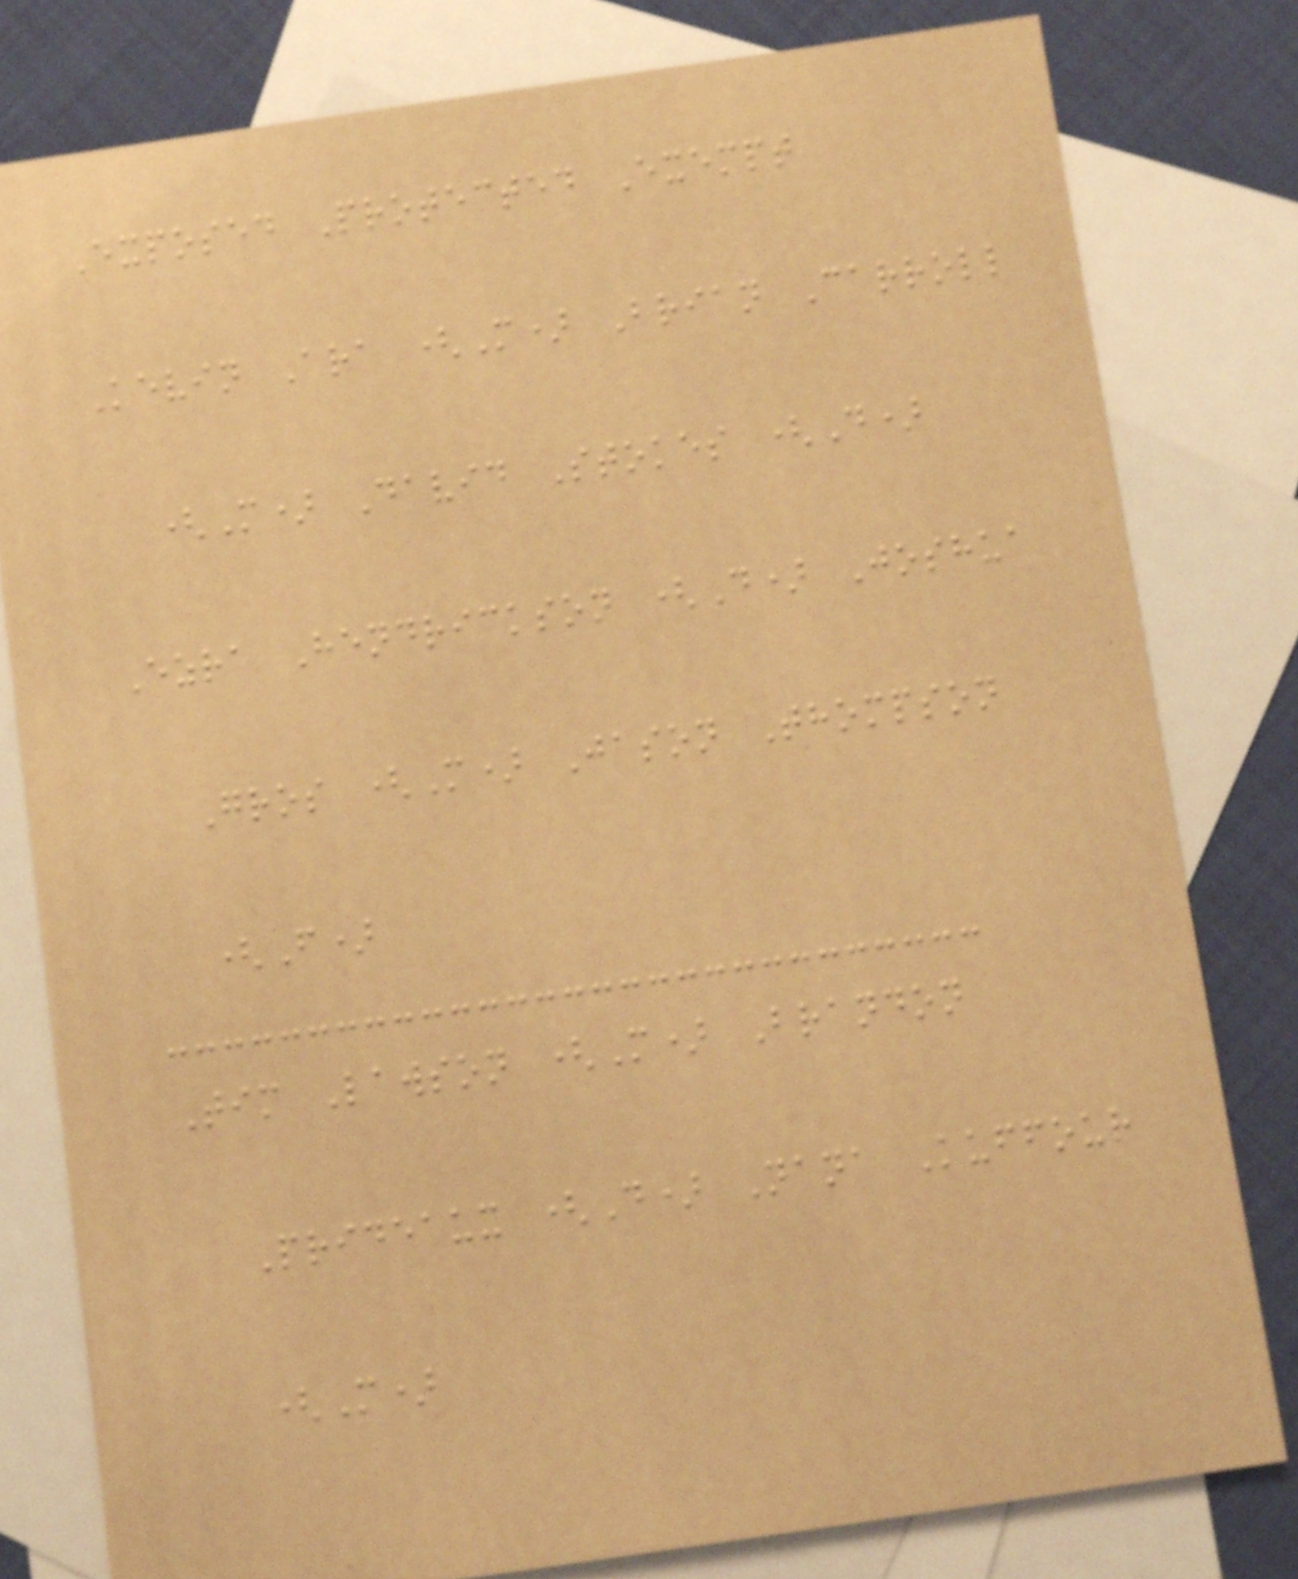Exposed Protected Exempt
Kevin Ara (M) Brian Carroll
(M) David Stokes (D)
Ezra Hendrickson (D) Joshua
Gros (M) Jason Thompson
(F)
Tim Lawson (M) Brandon
Prideaux (D) Nana Kuffour
(M)
